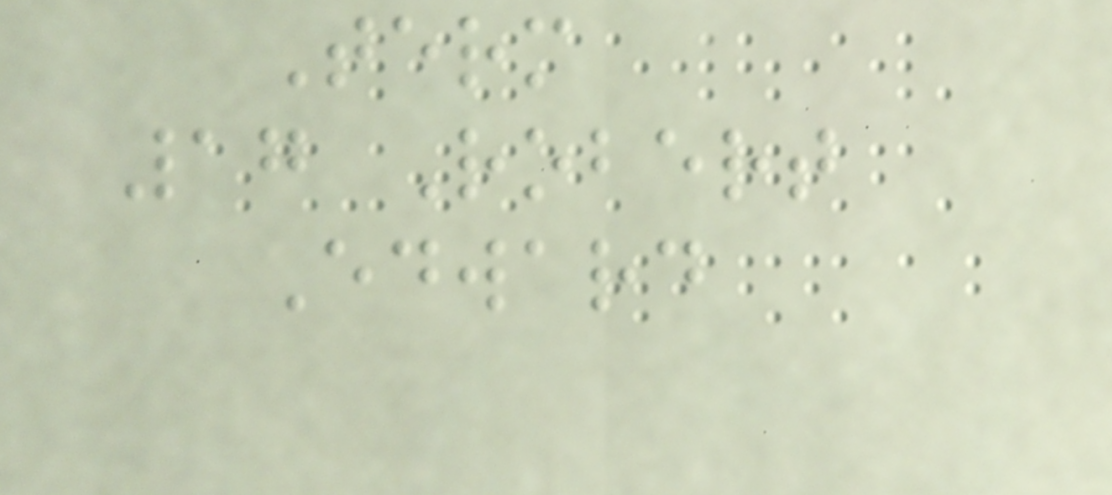Term
17 Robert
Edward
